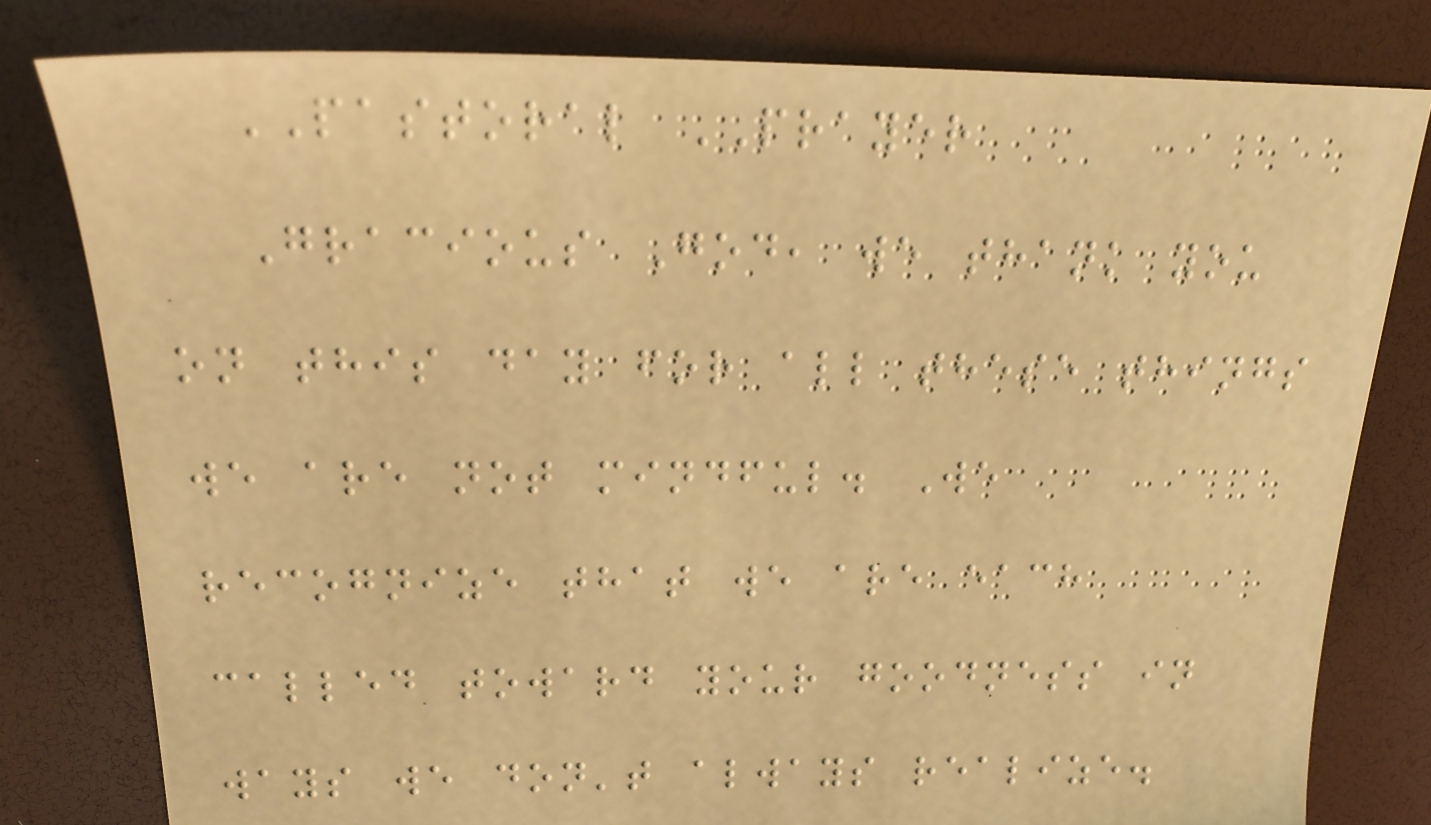PASTORAL PRAYER
Gracious God, we thank you
on this day for all these things
we are not mindful. We
recognize that we are each
called toward your goodness in
ways we don't always realize.
